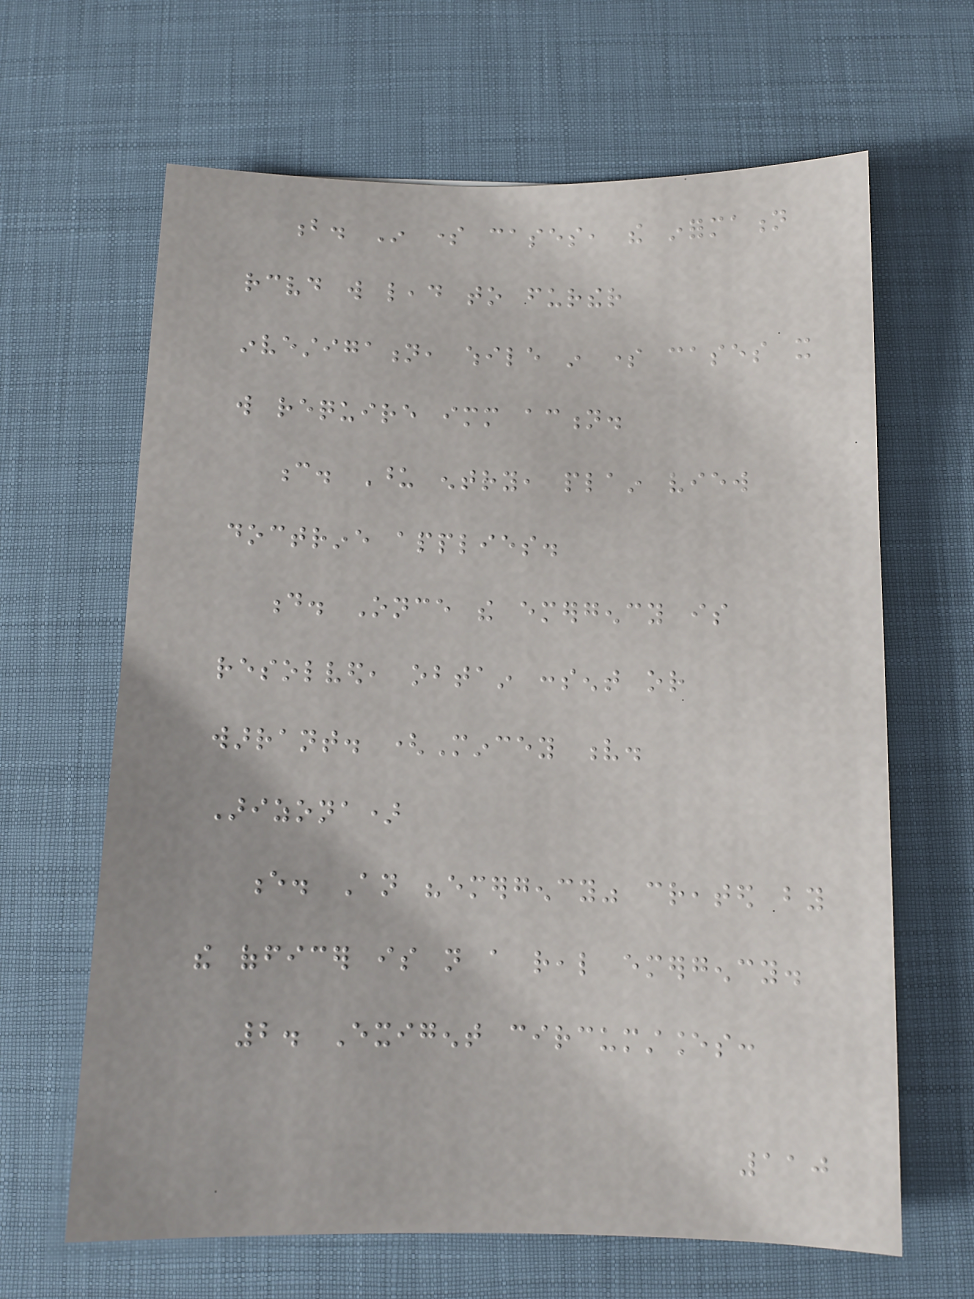b. In some cases, the information
received will lead to further
investigation, while in some cases it
will require immediate action.
c. Upon entry, plain view
doctrine applies.
d. Once the emergency is
resolved, obtain consent or
warrant. (Mincey v.
Arizona)
e. An "emergency" created by
the officer is not a real emergency.
2. Exigent circumstances:
110
